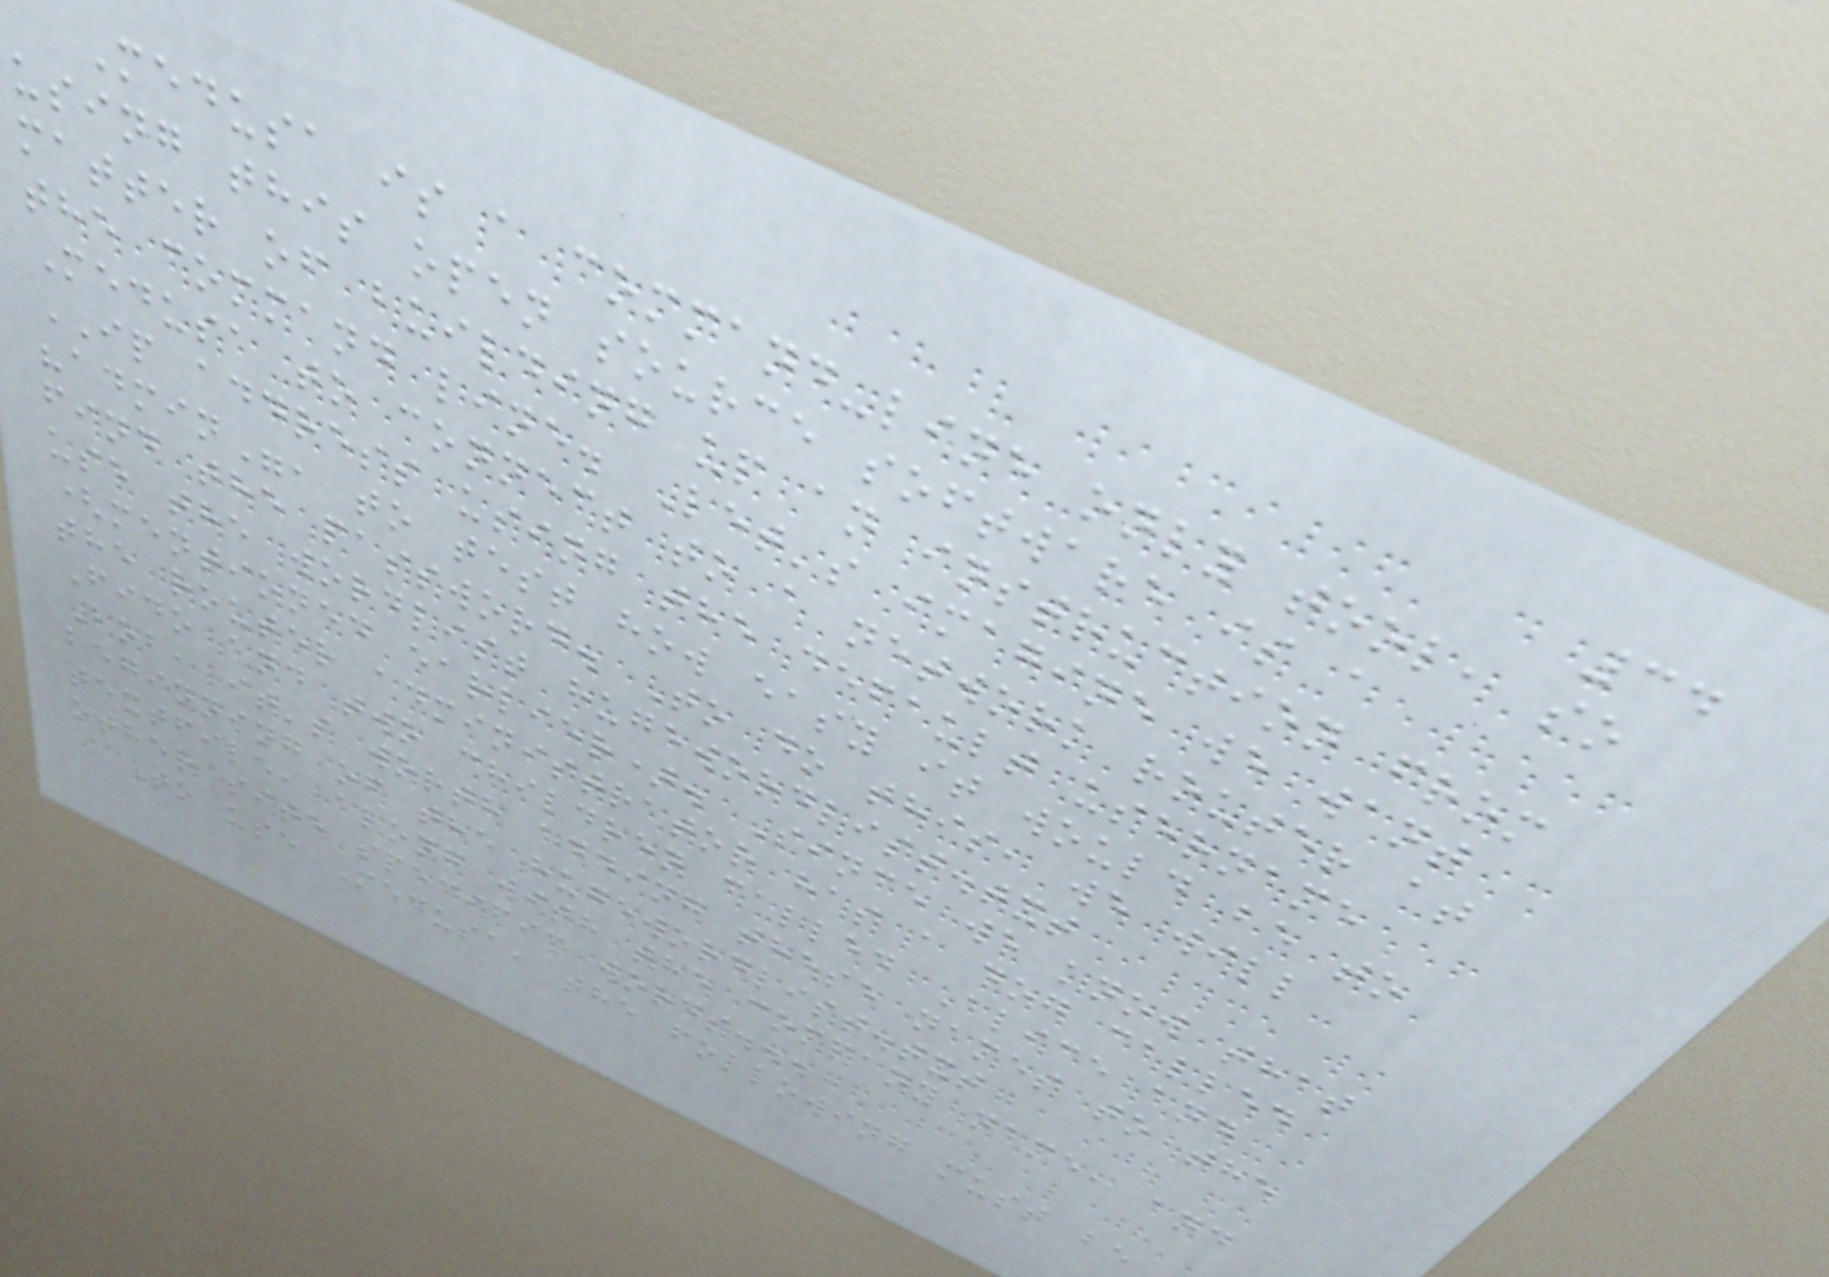34
Medusa is a command-line only tool, so
using this open source software is a
matter of building up an instruction from
the command line. Let's imagine we want
Medusa to connect to a network router at
IP address using the default username
"admin", to test how easy it would be to
find the password. To do this, we will
use the wordlist hugewordlist.txt
(mentioned earlier). Since we know that
the router administrator has a dog called
Fido and two children called Alice and
Bob, it's worth adding these names to the
beginning of the hugewordlist.txt
textfile, along with the company name, and
other site specific words...
To use Medusa, the following must be
